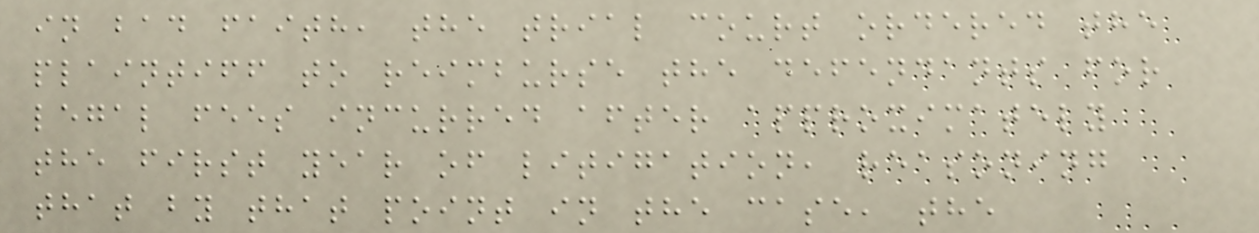in bad faith, the trial court ordered the
plaintiff to reimburse the defendants for
legal fees incurred after approximately
the first year of litigation, reasoning
that by that point in the case, the
